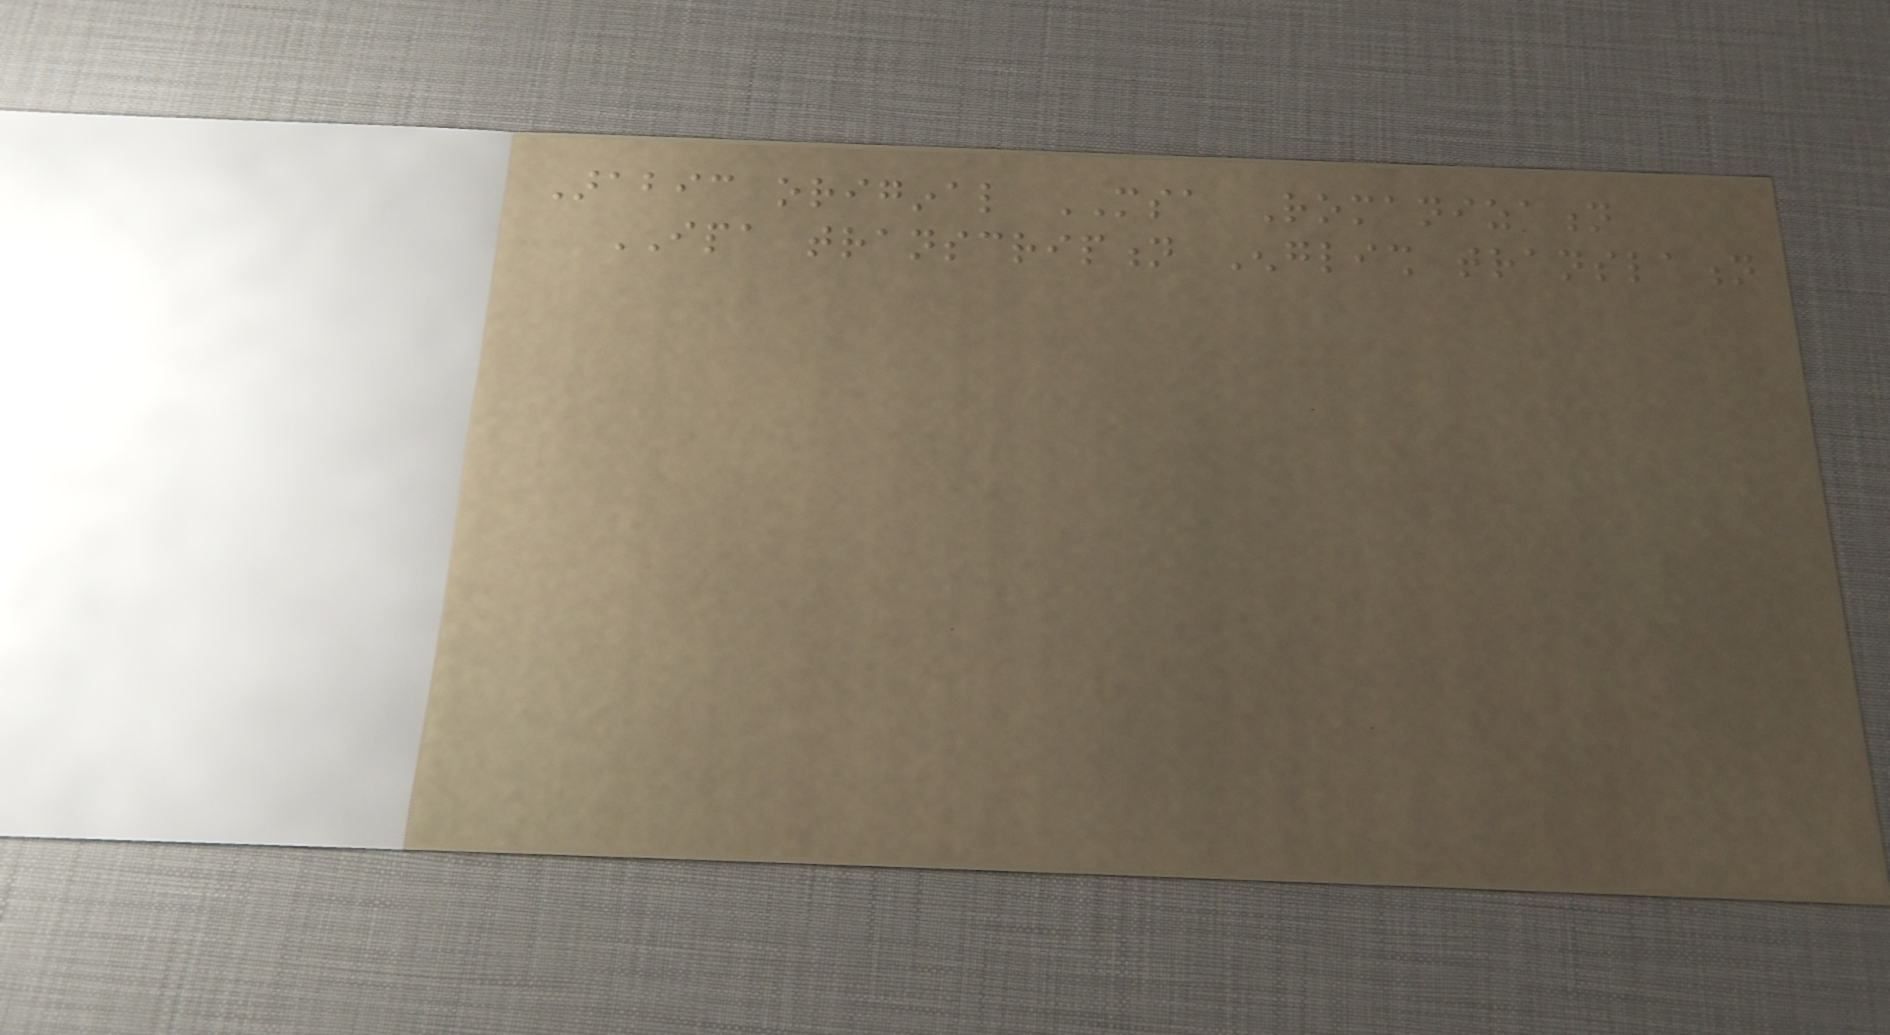Arabic original MSA Romanization
IPA transcription English translation
